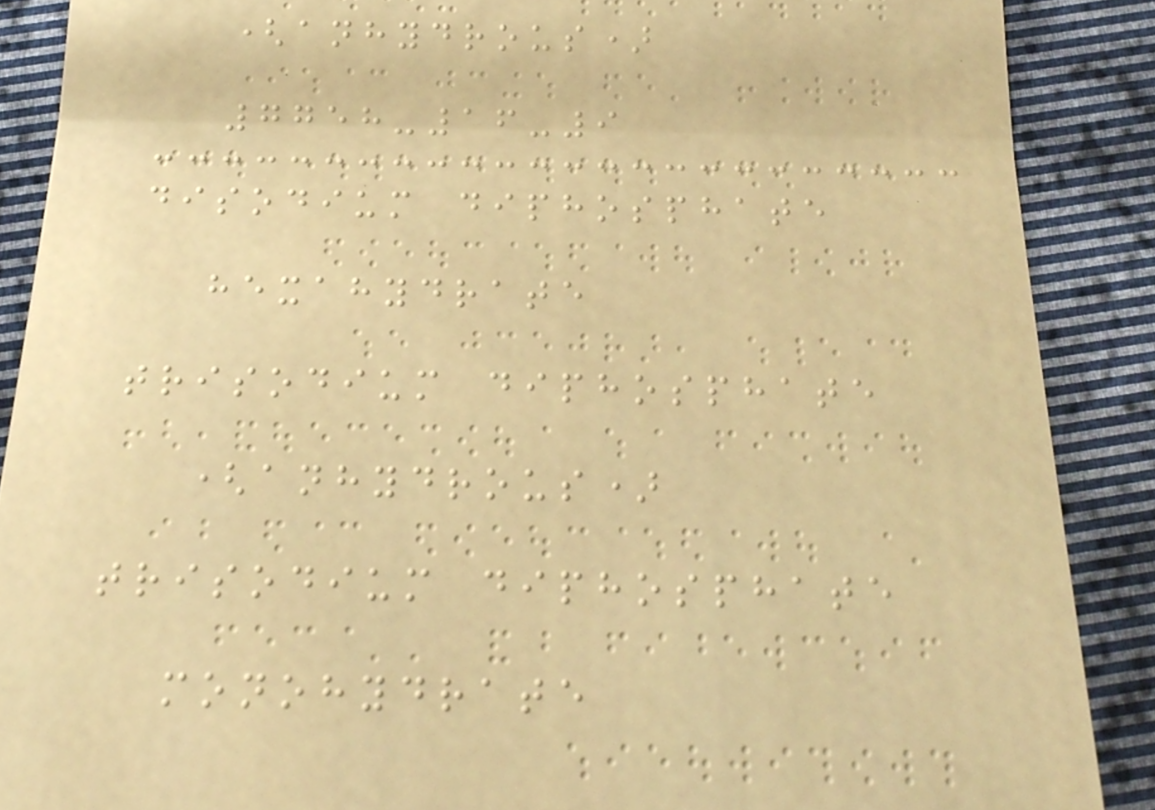(anhydrous)
7758-16-9
disodium diphosphate
hexahydrate
trisodium diphosphate
(anhydrous)
trisodium diphosphate
monohydrate
